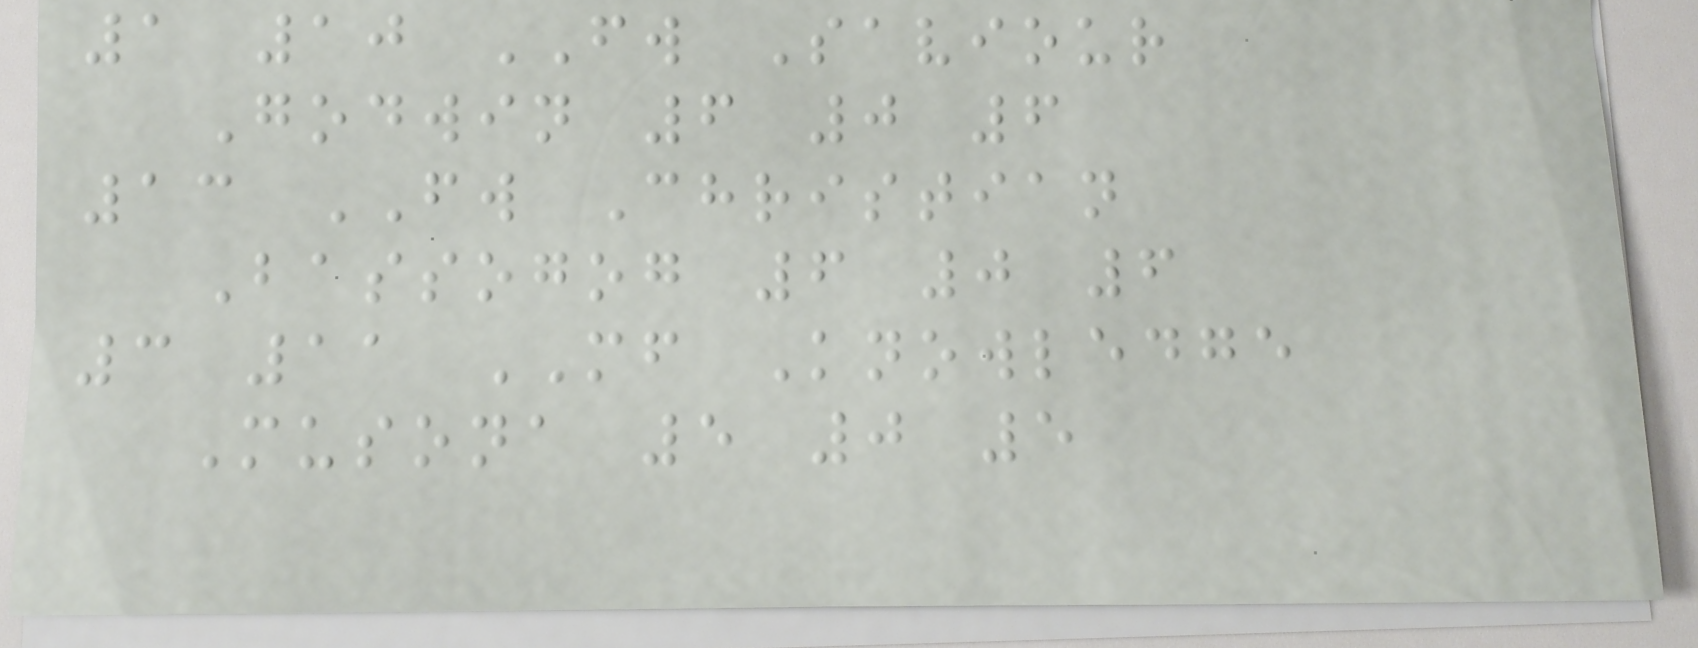1 10 FW Saviour
Godwin 6 0 6
13 FW Christian
Bassogog 6 0 6
3 11 MF Knowledge
Musona 5 0 5
